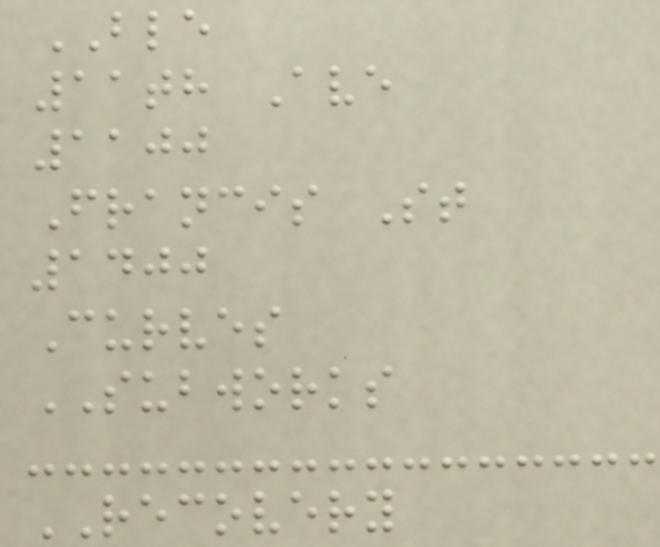BLE
11th Ave
1100
Francis St
1400
Curves
SUBWORKS
RECOVERY
